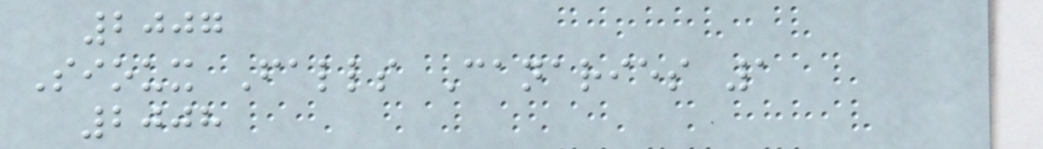2007
Sioux Falls Canaries 1
2008
